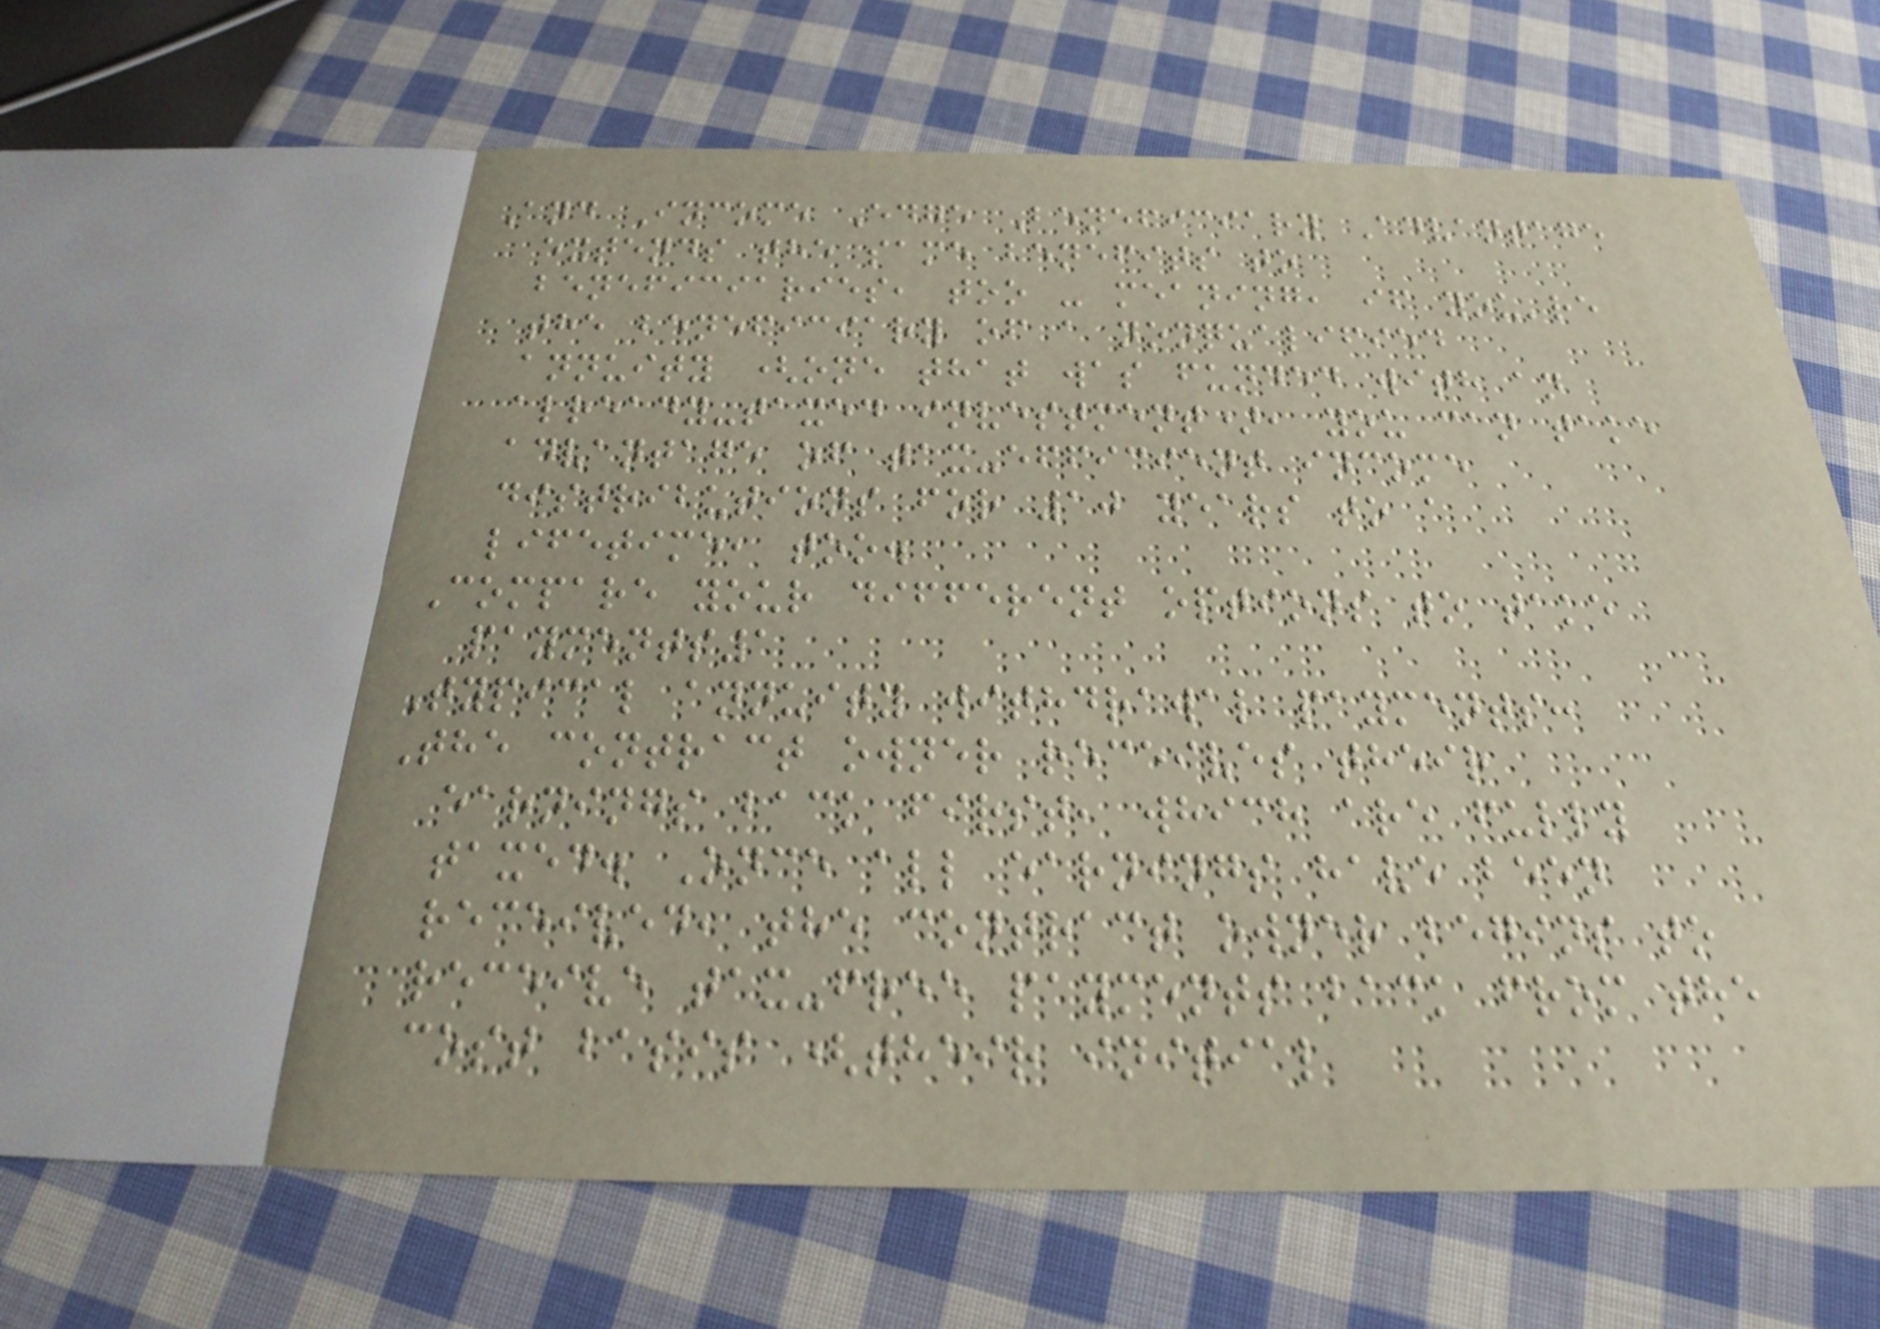And Income Edge Beneficiary Advantage
extends the same benefits to
beneficiaries, too - meaning, if you're
the beneficiary of a nonqualified
annuity (one that was funded with an
already-taxed investment), you can take
advantage of tax-efficient income
distributions for 10 years to a
lifetime, too.
Compare your different options to take
payments1
Typical annuity withdrawal payments:
The contract owner receives their
earnings back first, which are fully
taxed. Once all earnings have been
received, the contract owner begins to
receive tax-free payments back from the
cost basis (their initial
